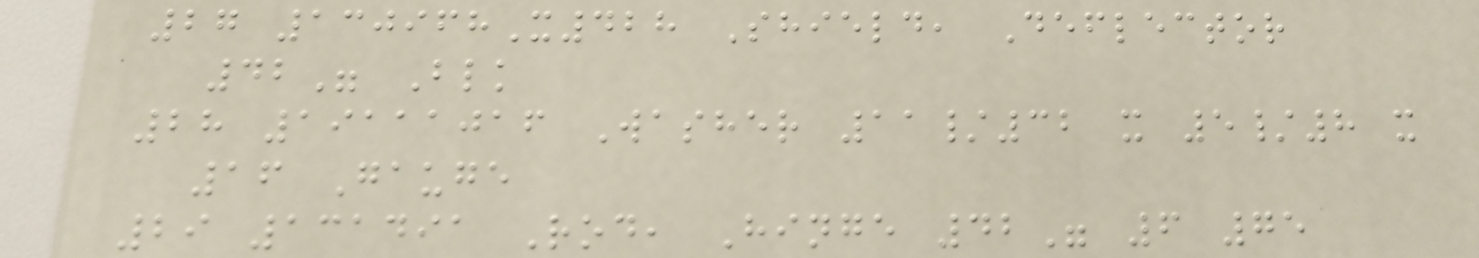27 130968X428 Shield, Deflector
42" Blk
28 19111016 Washer 11/32 x 5/8 x
16 Gauge
29 131491 Rod, Hinge 42" 6 75
